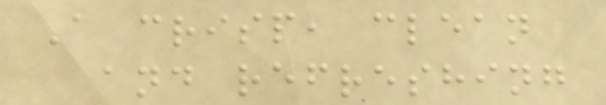A crisp, clean
and refreshing
